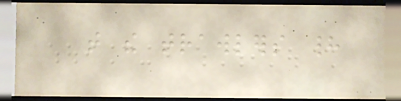that the trawlers had
